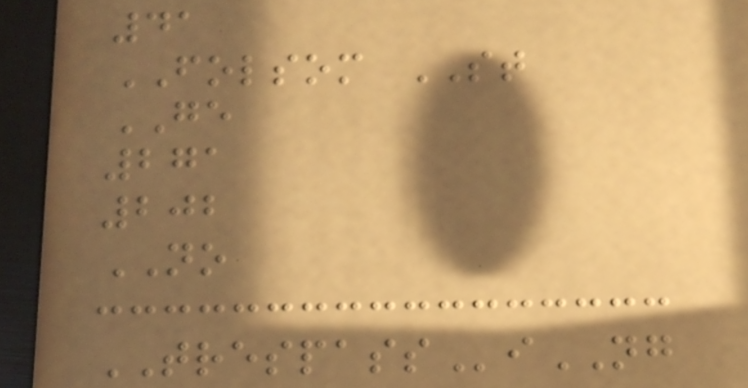41
FOLSOM ST
GE
271
202
NO
TRESPASSiNG
